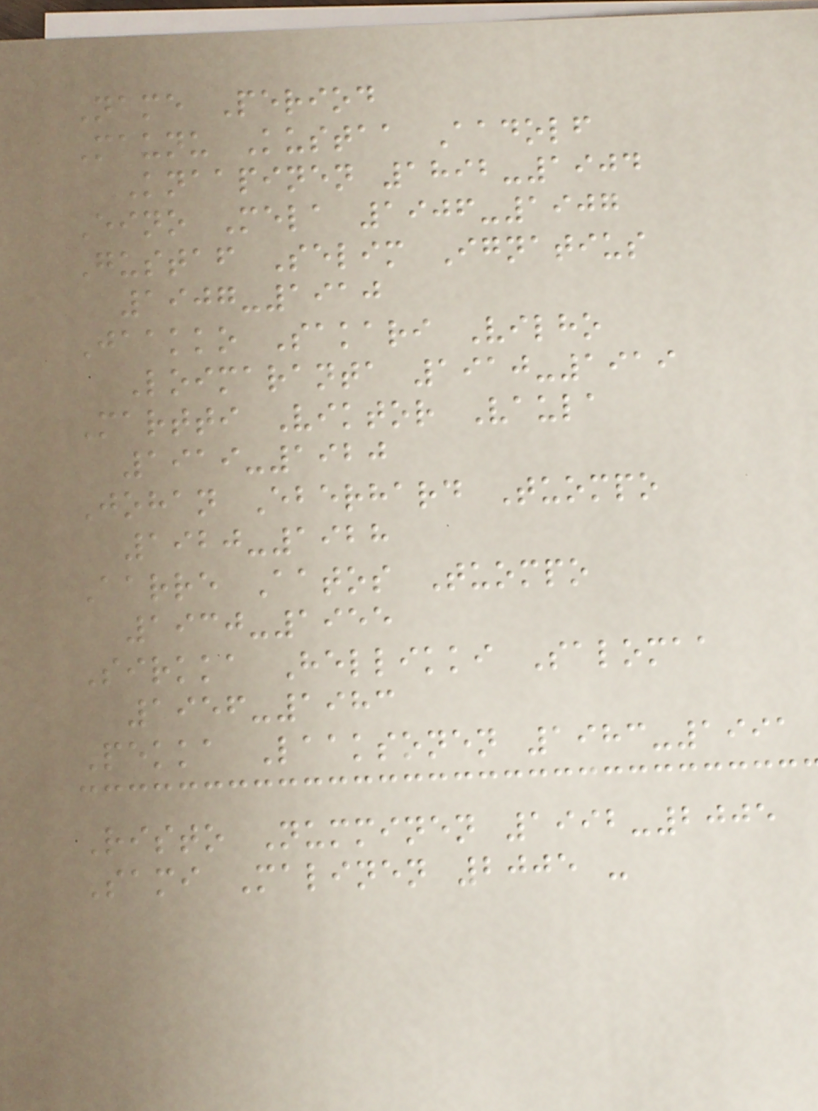Name Period
Maunu Kustaa Aadolf
Knaapinen 1892-1904
Eino Mela 1906-1907
Gustaf Selim Ignatius
1907-1910
Jaakko Sakari Vilho
Loimaranta 1910-1919
Martti Viktor Vaula
1919-1920
Johan Eberhard Tuompo
1920-1928
Aarre Aatos Tuompo
1930-1955
Sirkka Hellikki Salomaa
1956-1983
Pekka Laaksonen 1983-1991
Risto Numminen 1992-2005
Sami Malinen 2005 -
